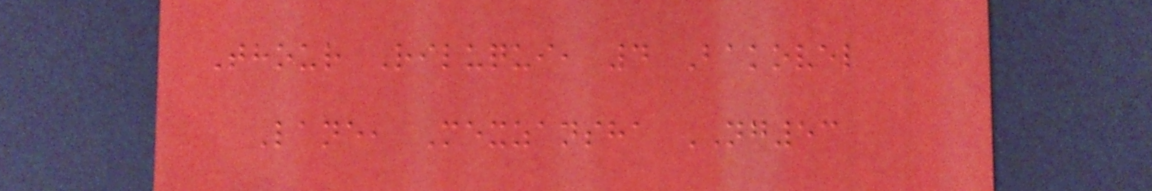Thour Riluqui, 4 Bakovel
Lane, Mexzansha NG53
